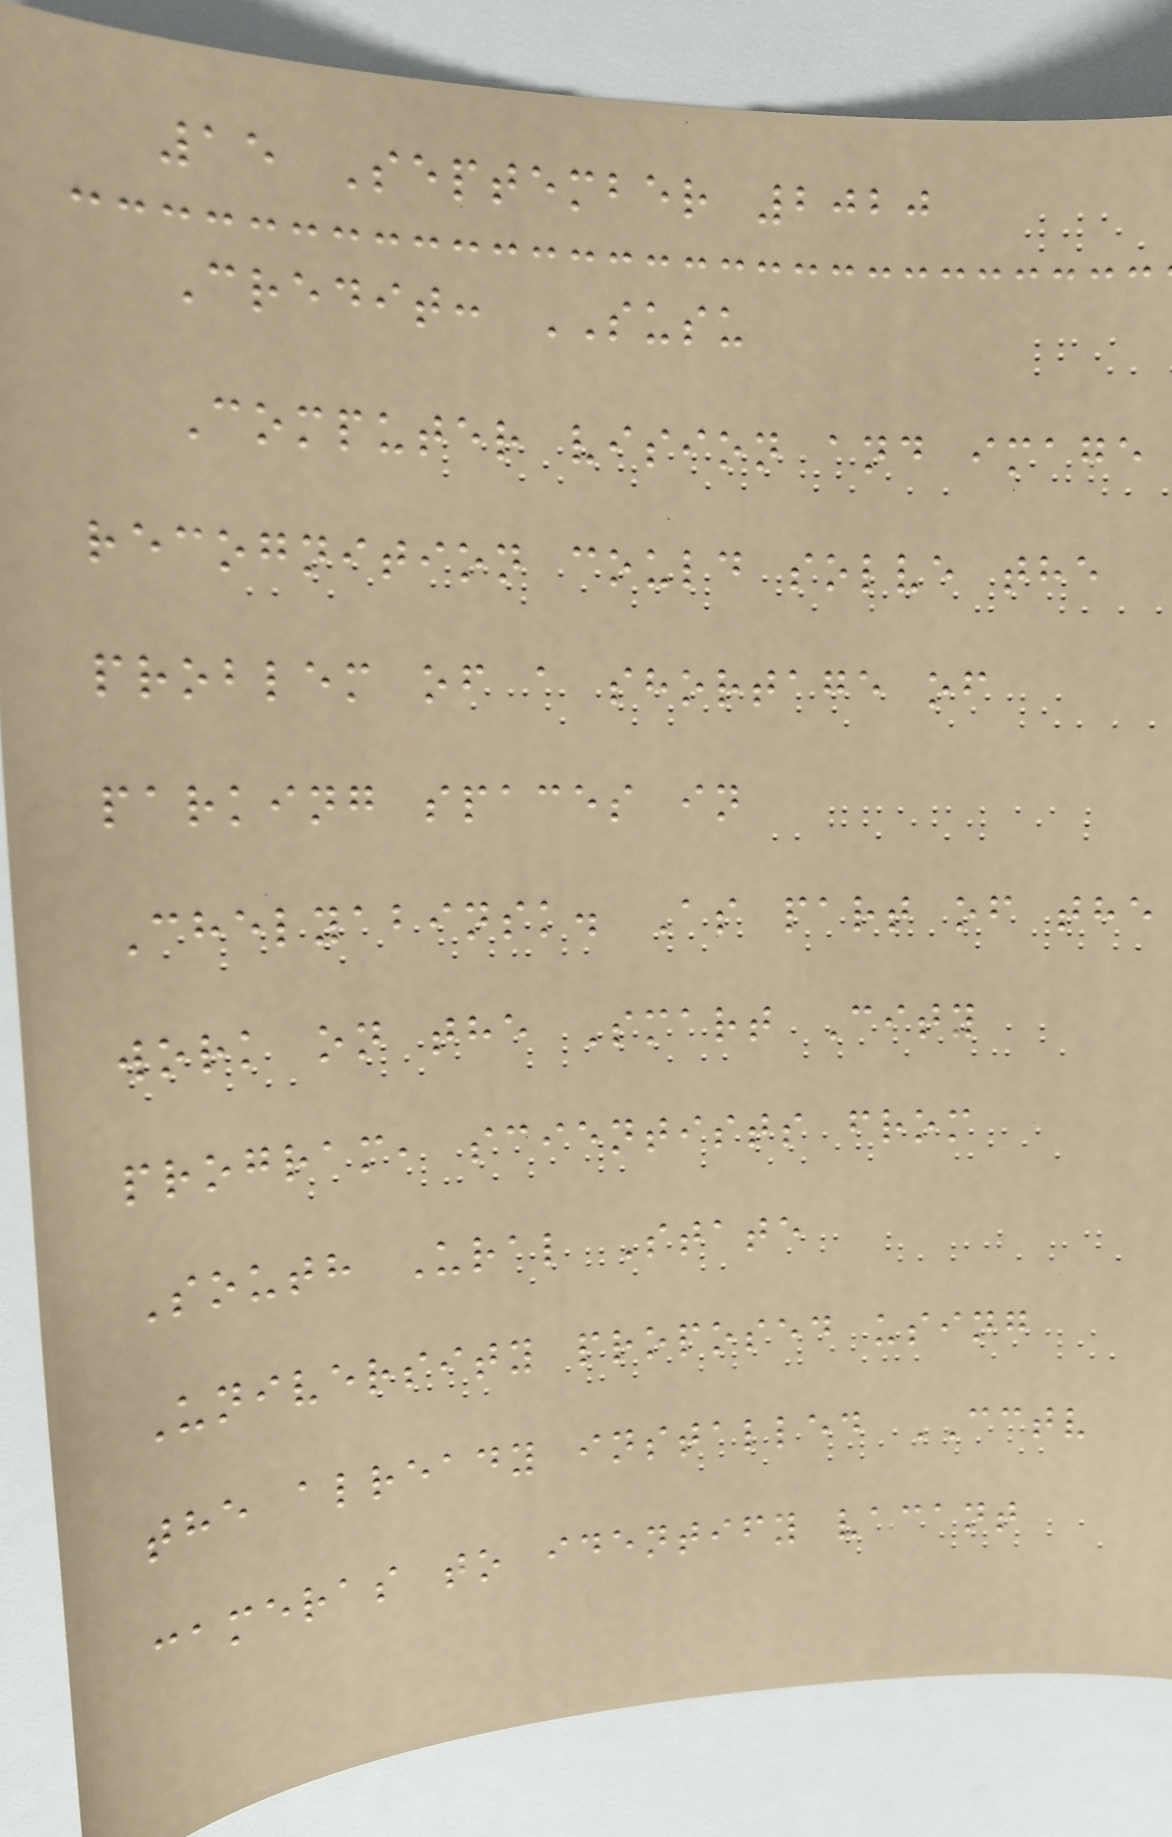15 September 2020
Credit: SUSU
Computer vision and image
recognition could solve the
problem of a shortage of
parking spaces in
Chelyabinsk. As part of the
work on the Smart City
program, scientists from
South Ural State
University proposed using
the already installed CCTV
cameras to identify vacant
